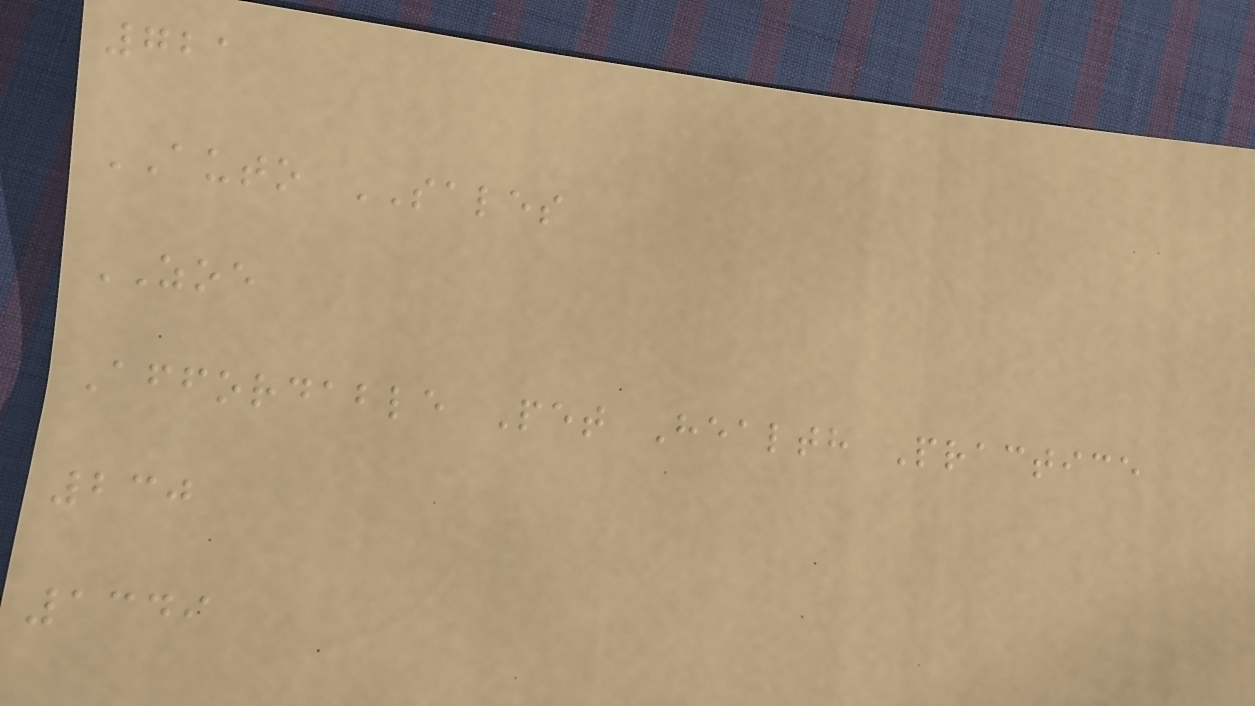721
AUTO SALES
ZOE
Affordable Pet Health Practice
230
1349
